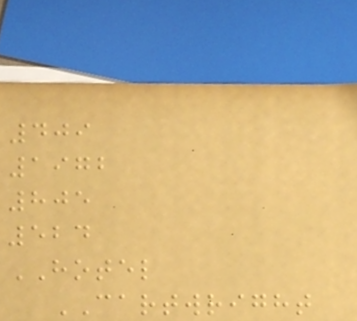409
1972
805
524
HOTEL
CARTWRIGHT
